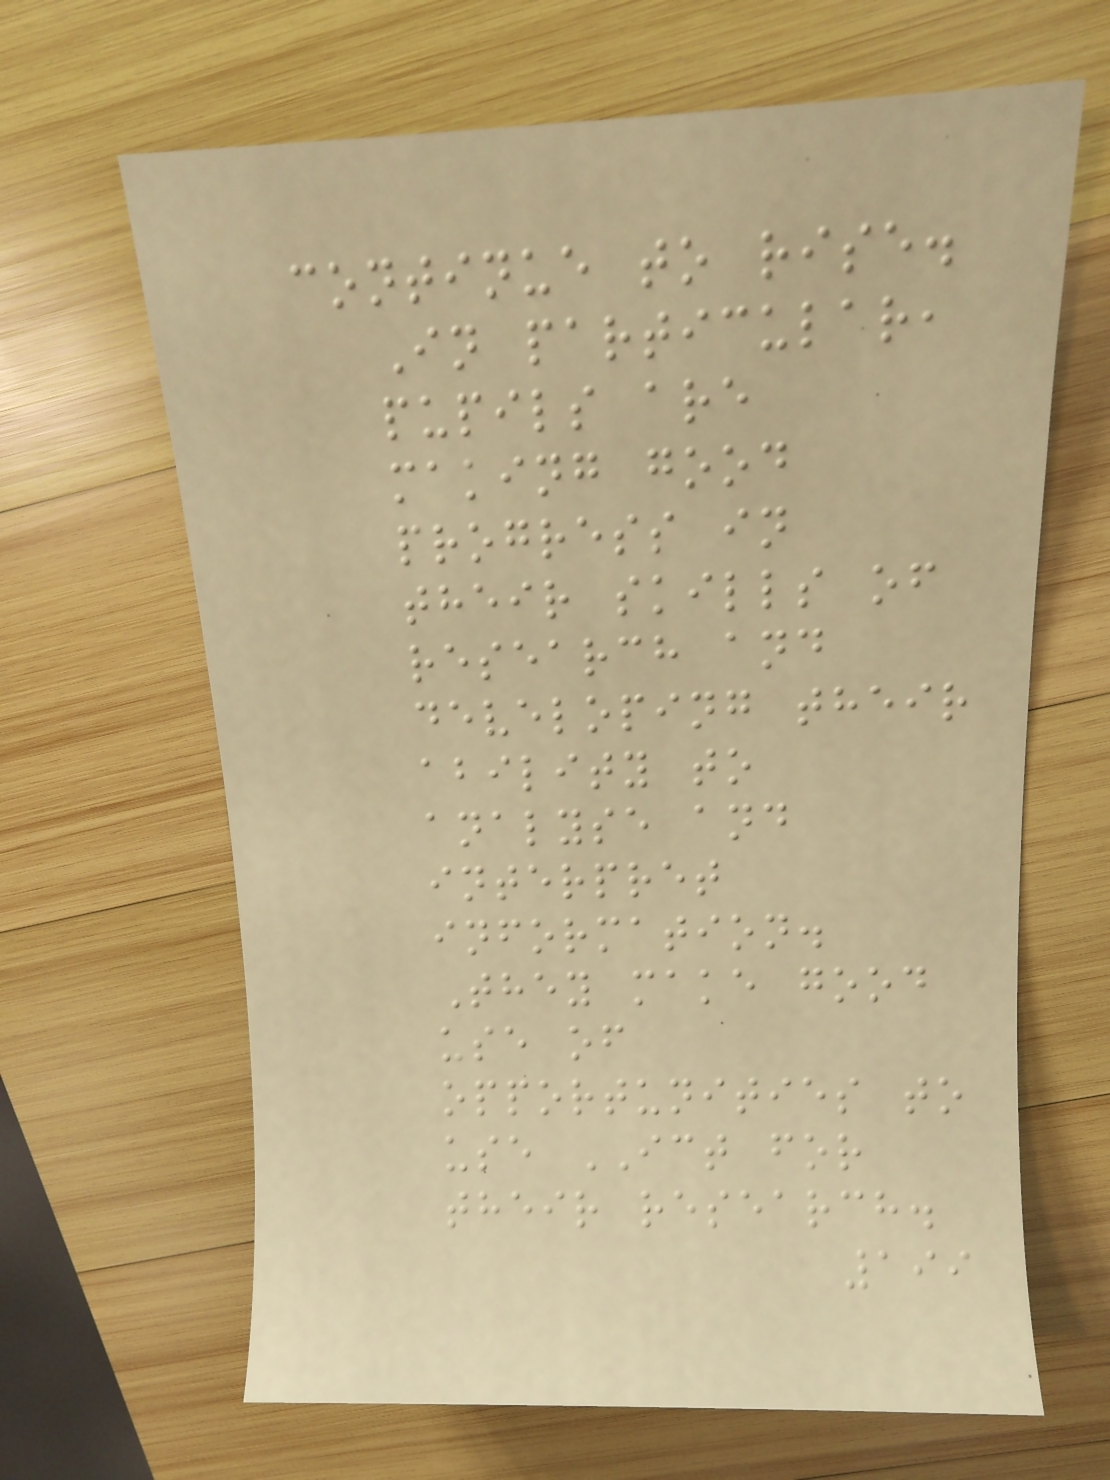continue to rise.
In particular,
pupils are
making good
progress in
their skills of
research and
developing their
ability to
analyse and
interpret
information.
They make good
use of
opportunities to
use ICT for
their research.
199
